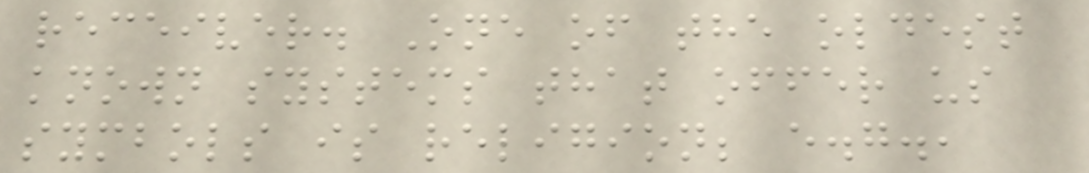receiver. One of the oldest
known systems that offer us
symbols is religion; e.g.,
